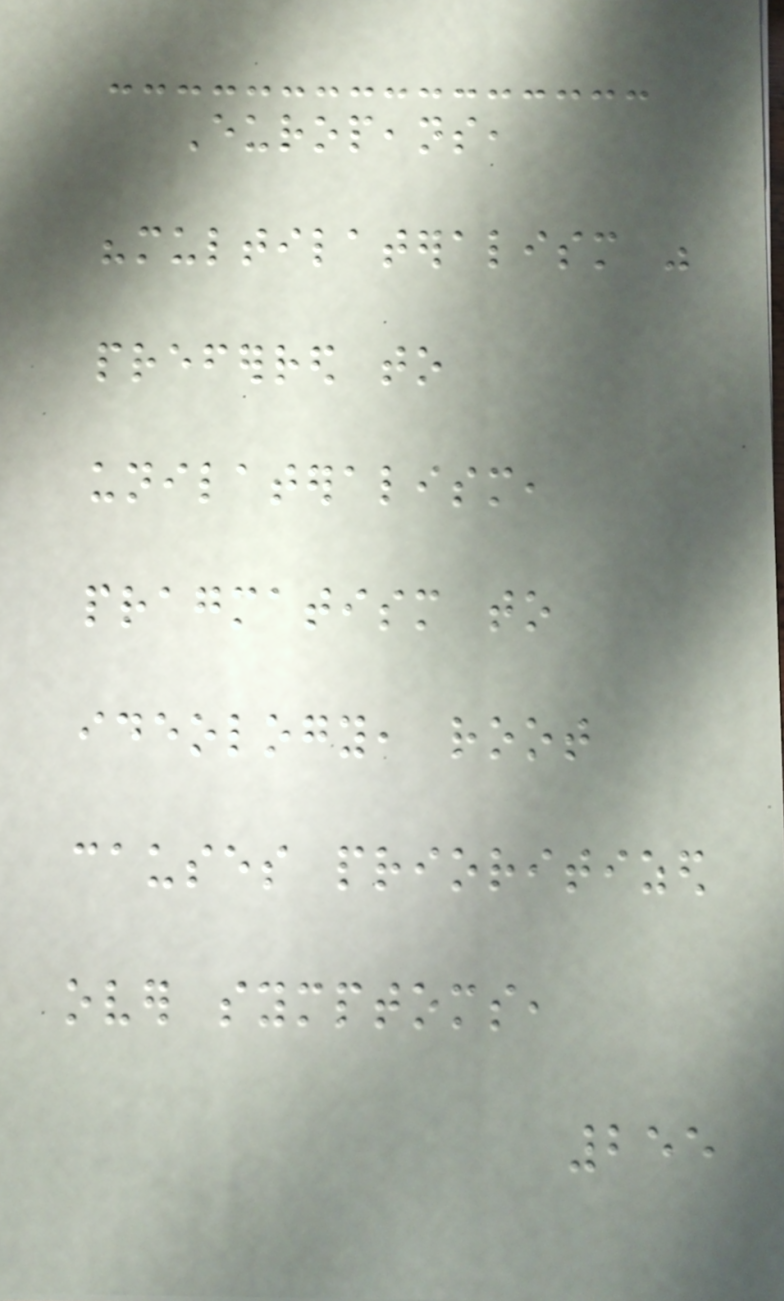Europeans,
"multilateralism was
preferred to
unilateralism,
pragmatism to
ideology, root
causes prioritized
over symptoms,
255
